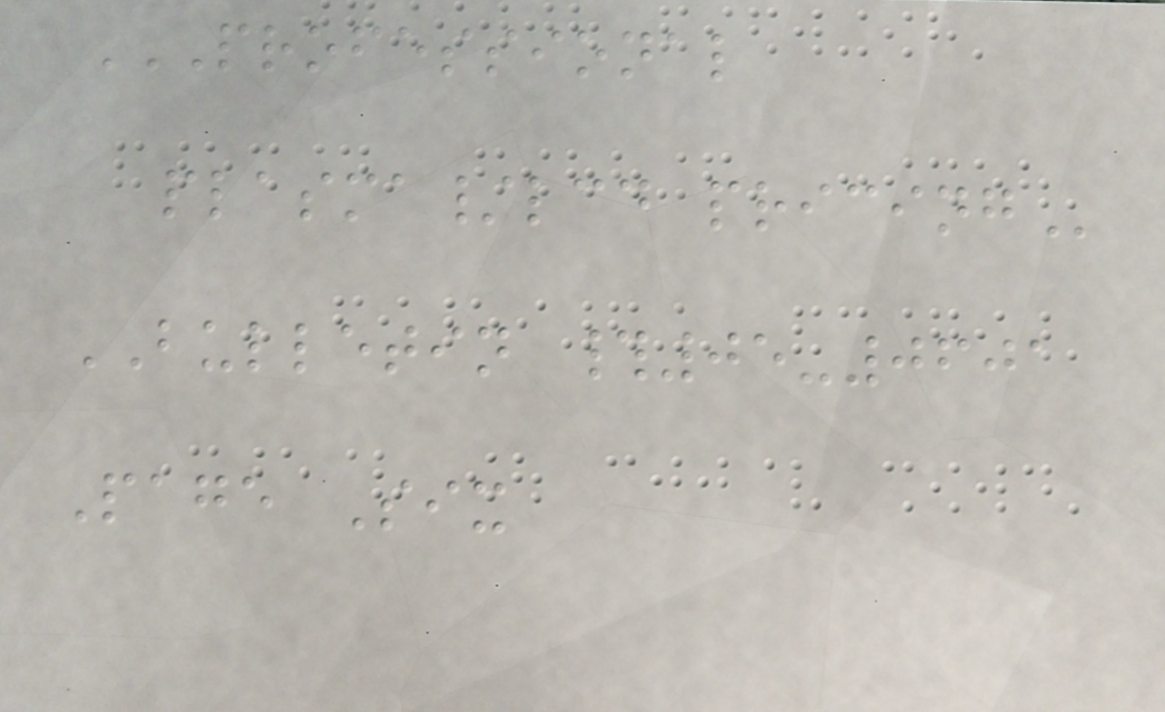PROFESSIONAL
PLASMA/LCD PRICING
BULLETIN #05-0601
Page Six
